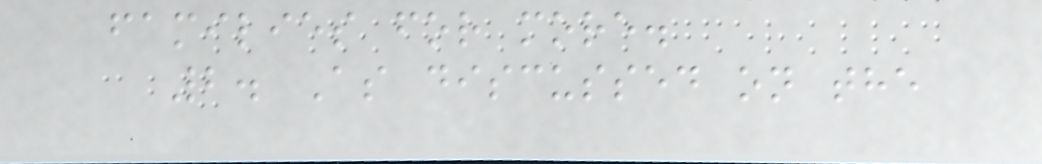families for more.
2. As discussed on the
